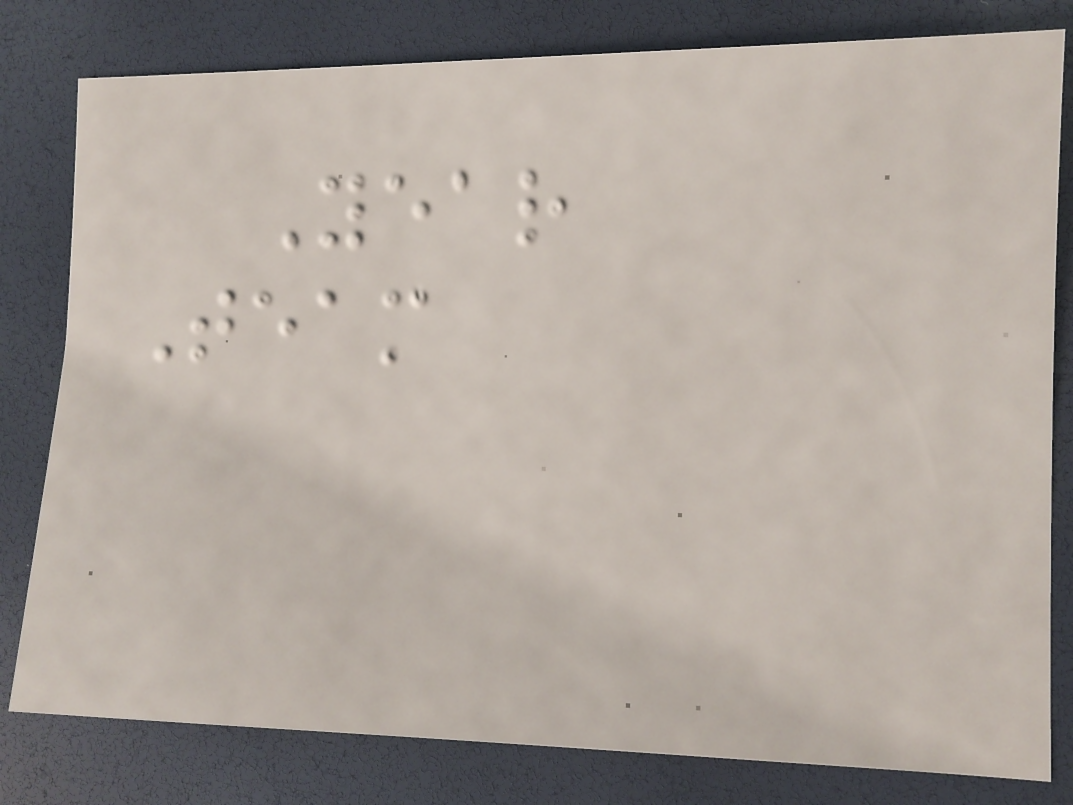Year
Team
